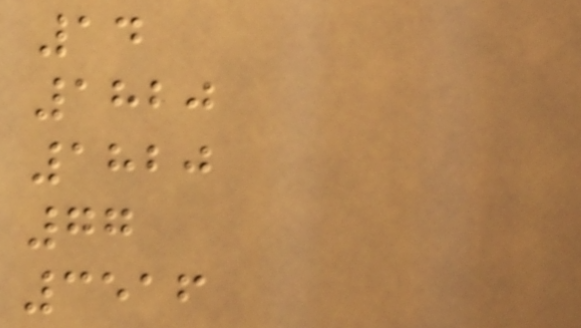14
1820
1820
77
3516
